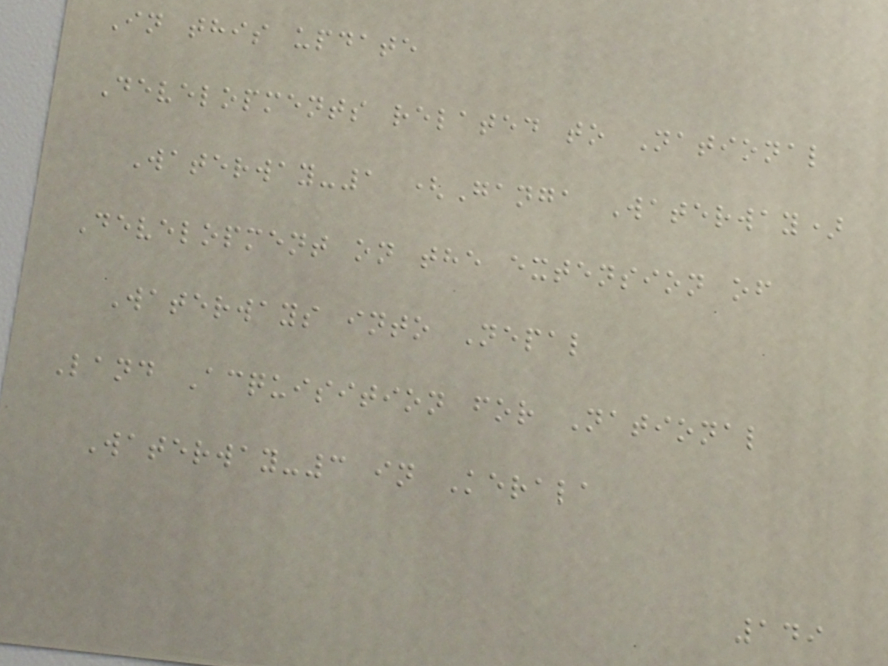In this update
Developments related to National
Waterway-1 (Ganga Waterway)
Development on the extension of
Waterways into Nepal
Land Acquisition for National
Waterway-3 in Kerala
149
